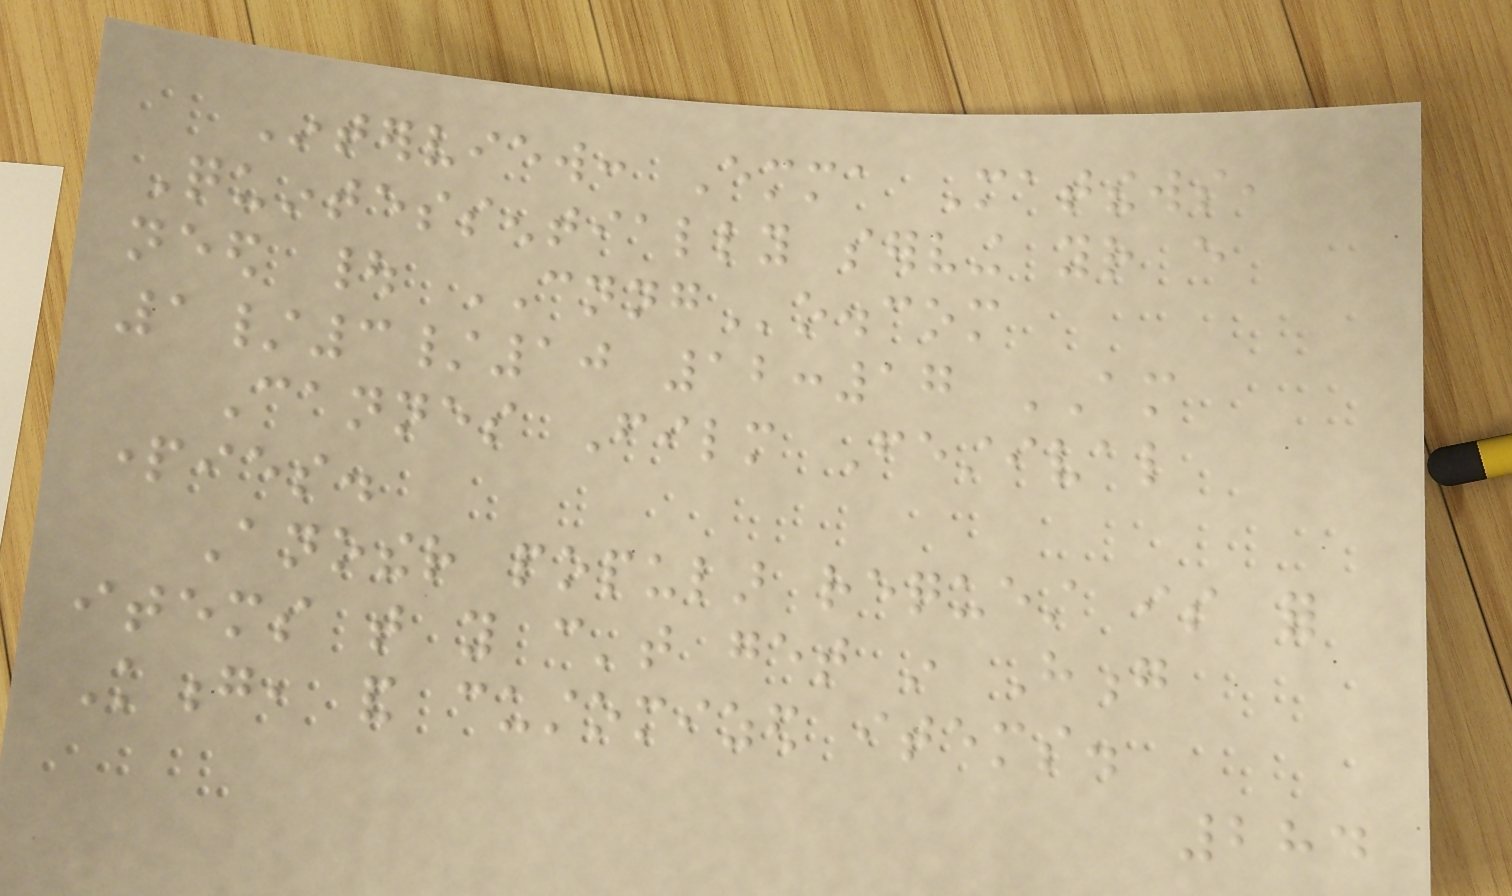Interview: Emma Matthews,
Quintessentially serving your every
need | CNNGo.com
1/3/10 12:17 AM
Cannes Film Festival
parties.
Another popular request is for
items that you can't get in Hong
Kong, and customized items.
284
